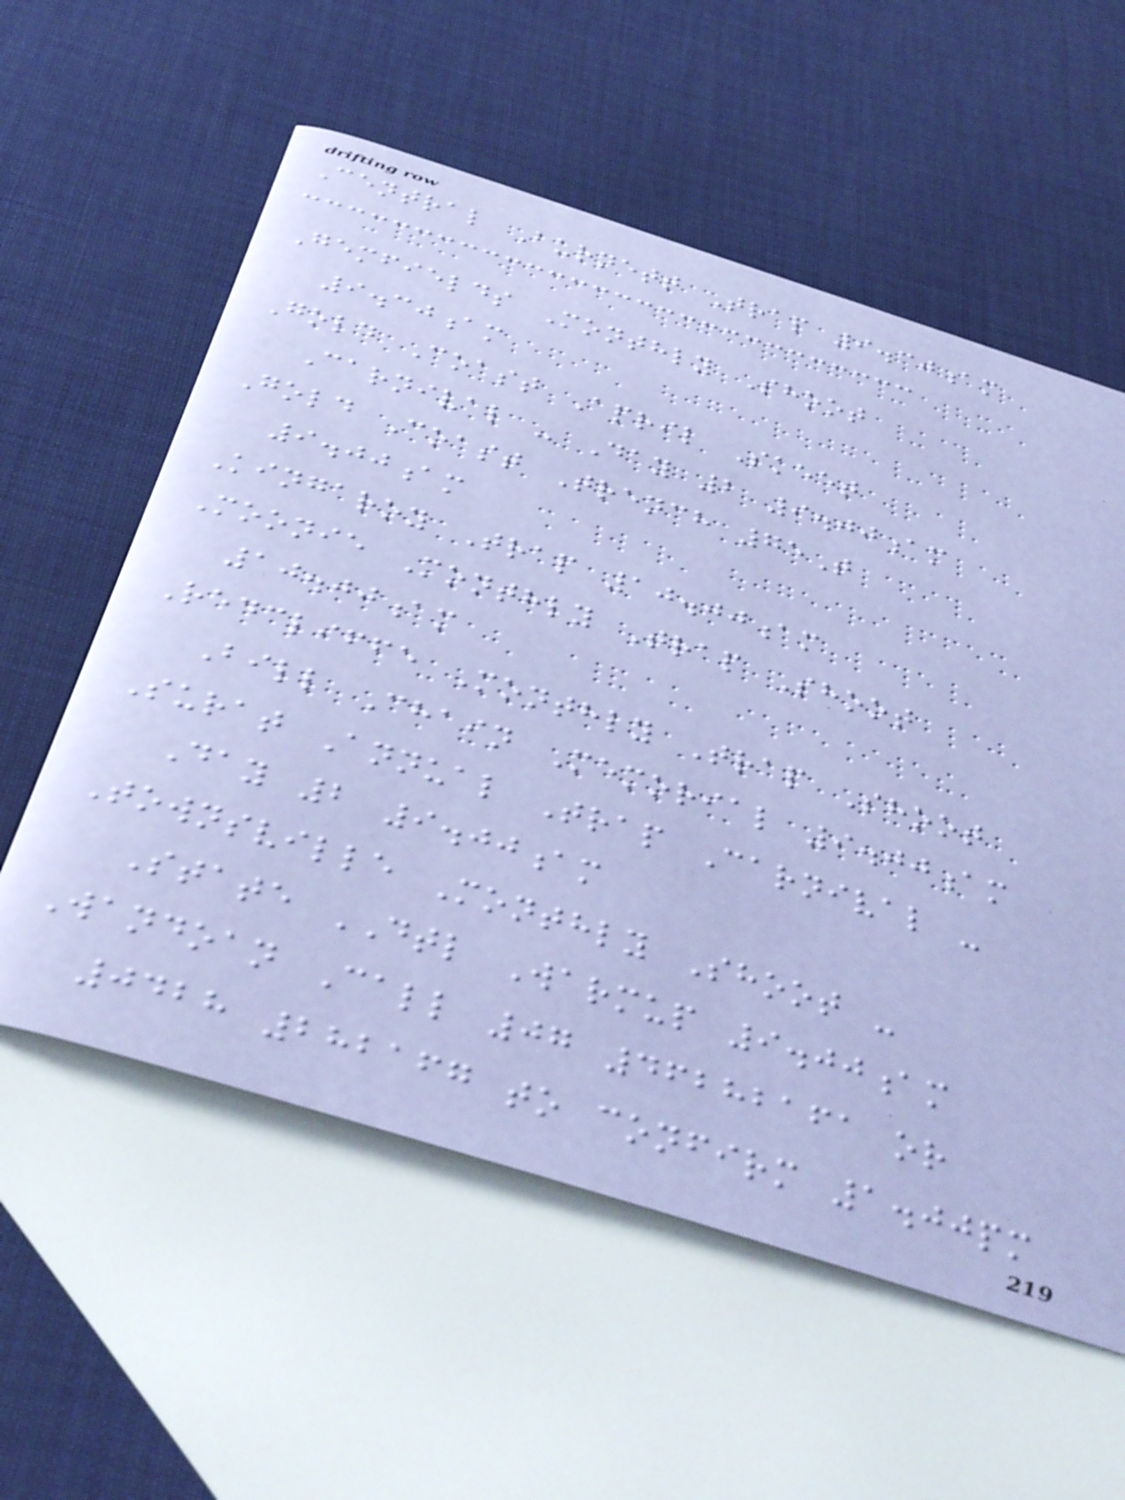Central Burnett Trap 9.30am
Gemfields Monthly Shoot
9.30am
Gold Coast April Skeet
Carnival - Day 2 9.00am
Gold Coast Trench 75T
9.00am
Kingaroy Trap 10.00am
Moonie Monthly Trap Shoot
10.00am
Redcliffe Monthly Trap Shoot
Bill Chain Memorial 9.00am
Surat Annual Trap Carnival -
Day 2 9.00am
Townsville Monthly Shoot -
State DTL Warmup 9.00am
Wandoan Call 07 46282161 or
0428 282167 to confirm 1.00pm
